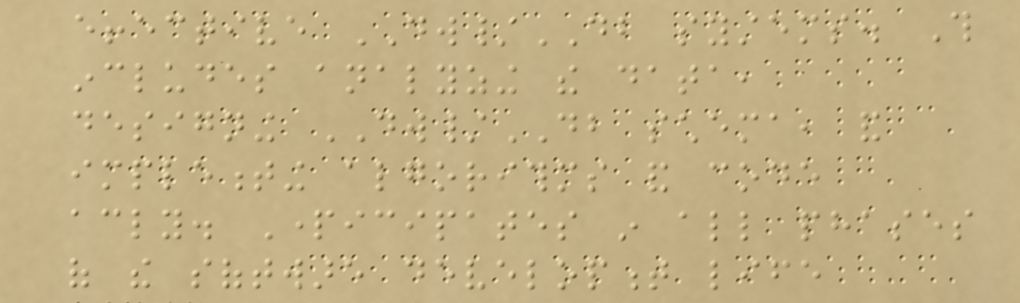effective DW/DB systems. This
includes analyzing the data,
designing DW/DB schema, and
implementing algorithms and code
accordingly. Participates in all phases
of the software development life
